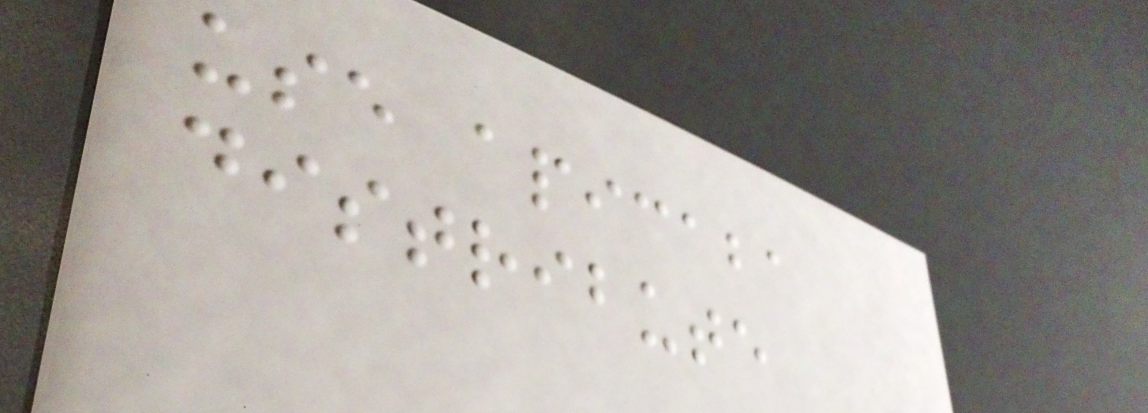use apicaba
distribute
